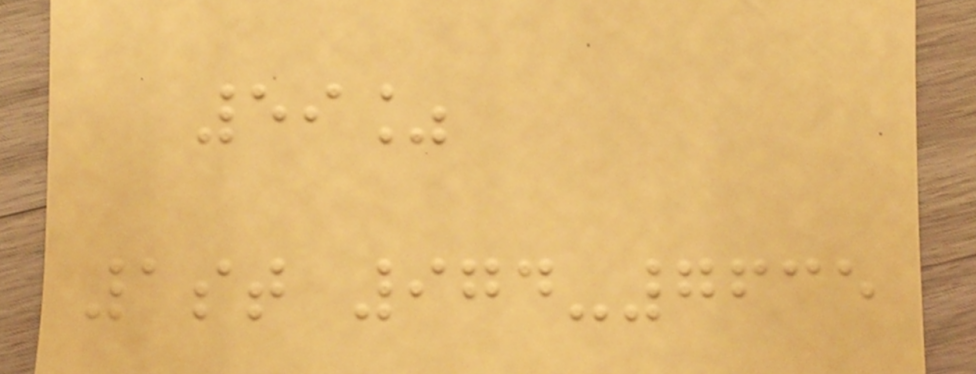59%
1st 974-7635
